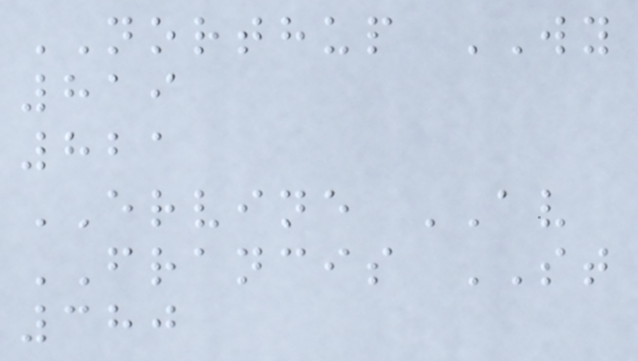NORTHUP WY
819
821
ERVINE AV
FRANCIS ST
380
